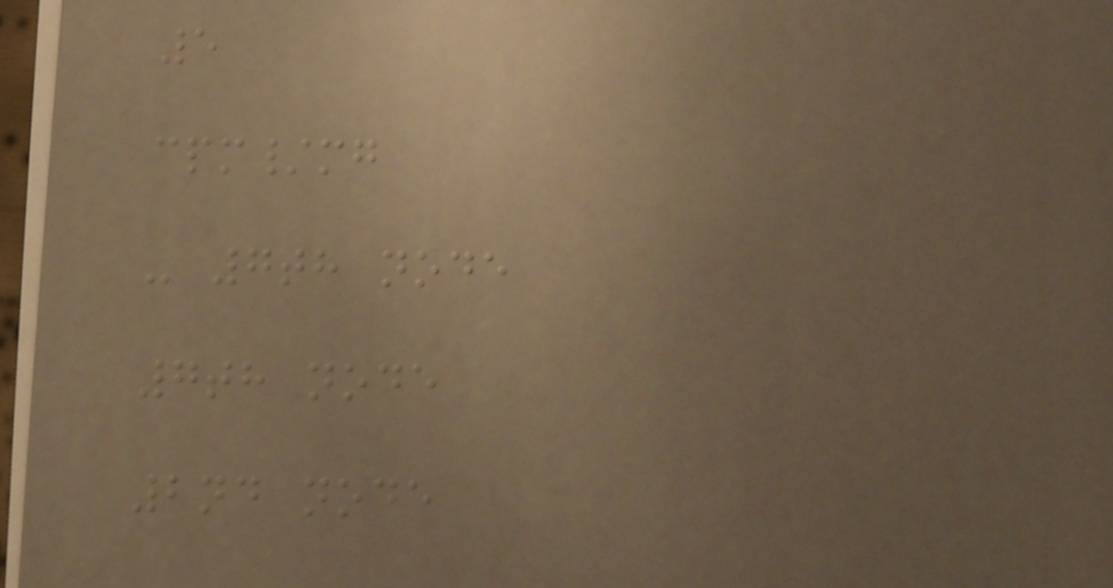5
cpm/mg
- 7th node
7th node
2nd node
